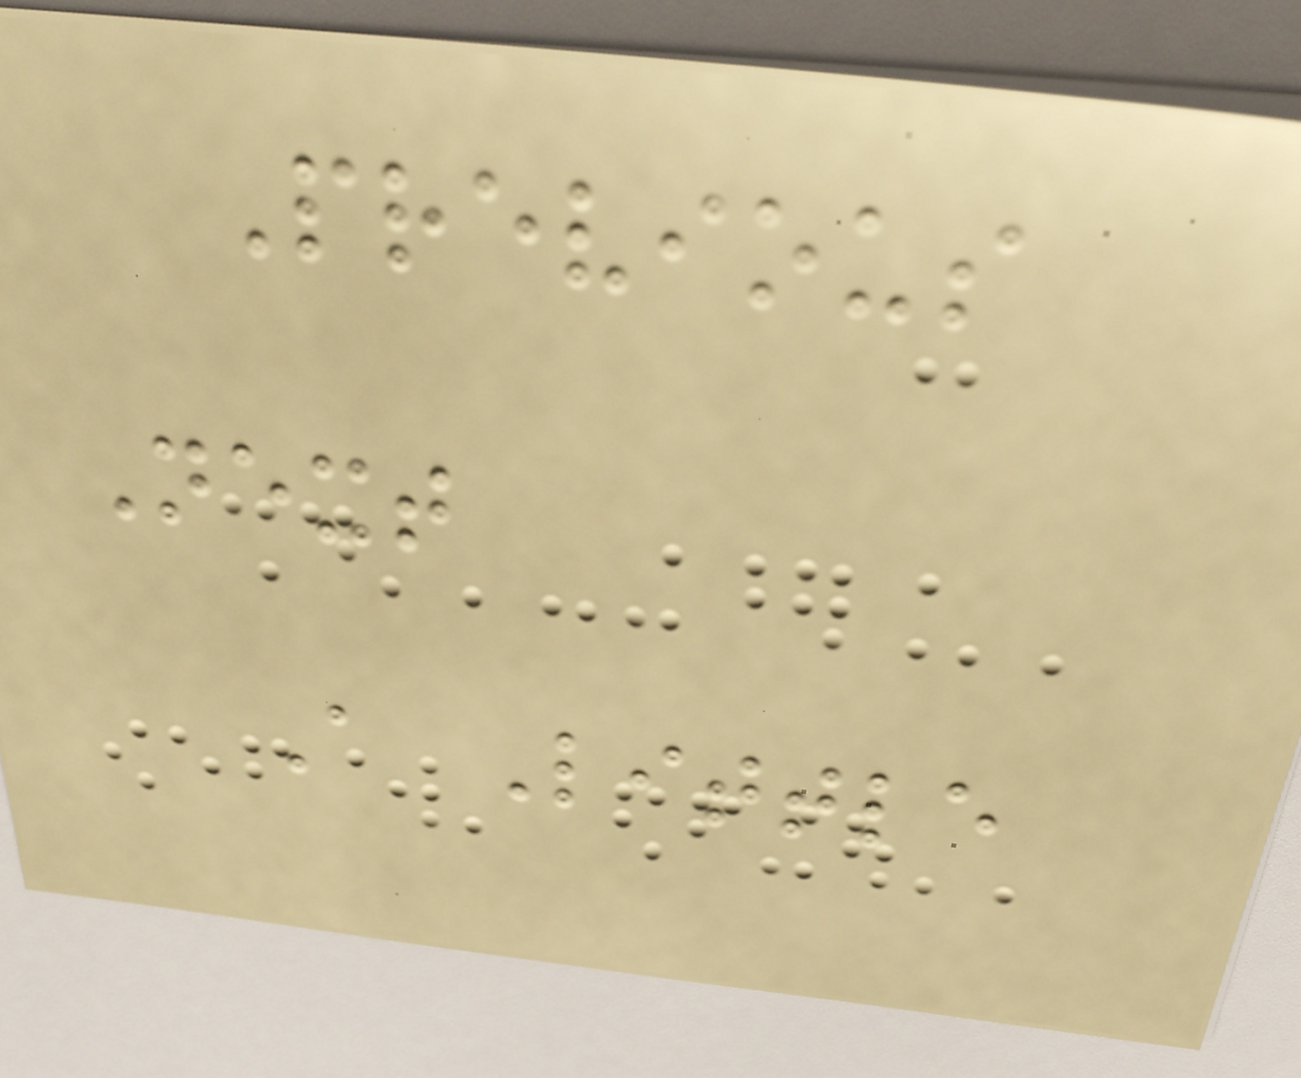Previous
Next
A Little
